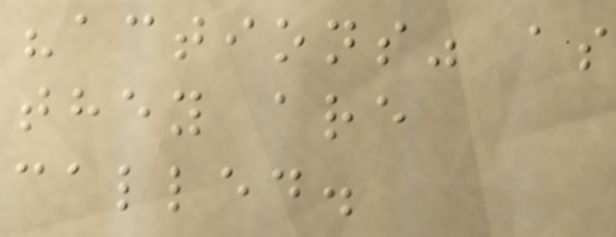"actions" as
they are
called.
